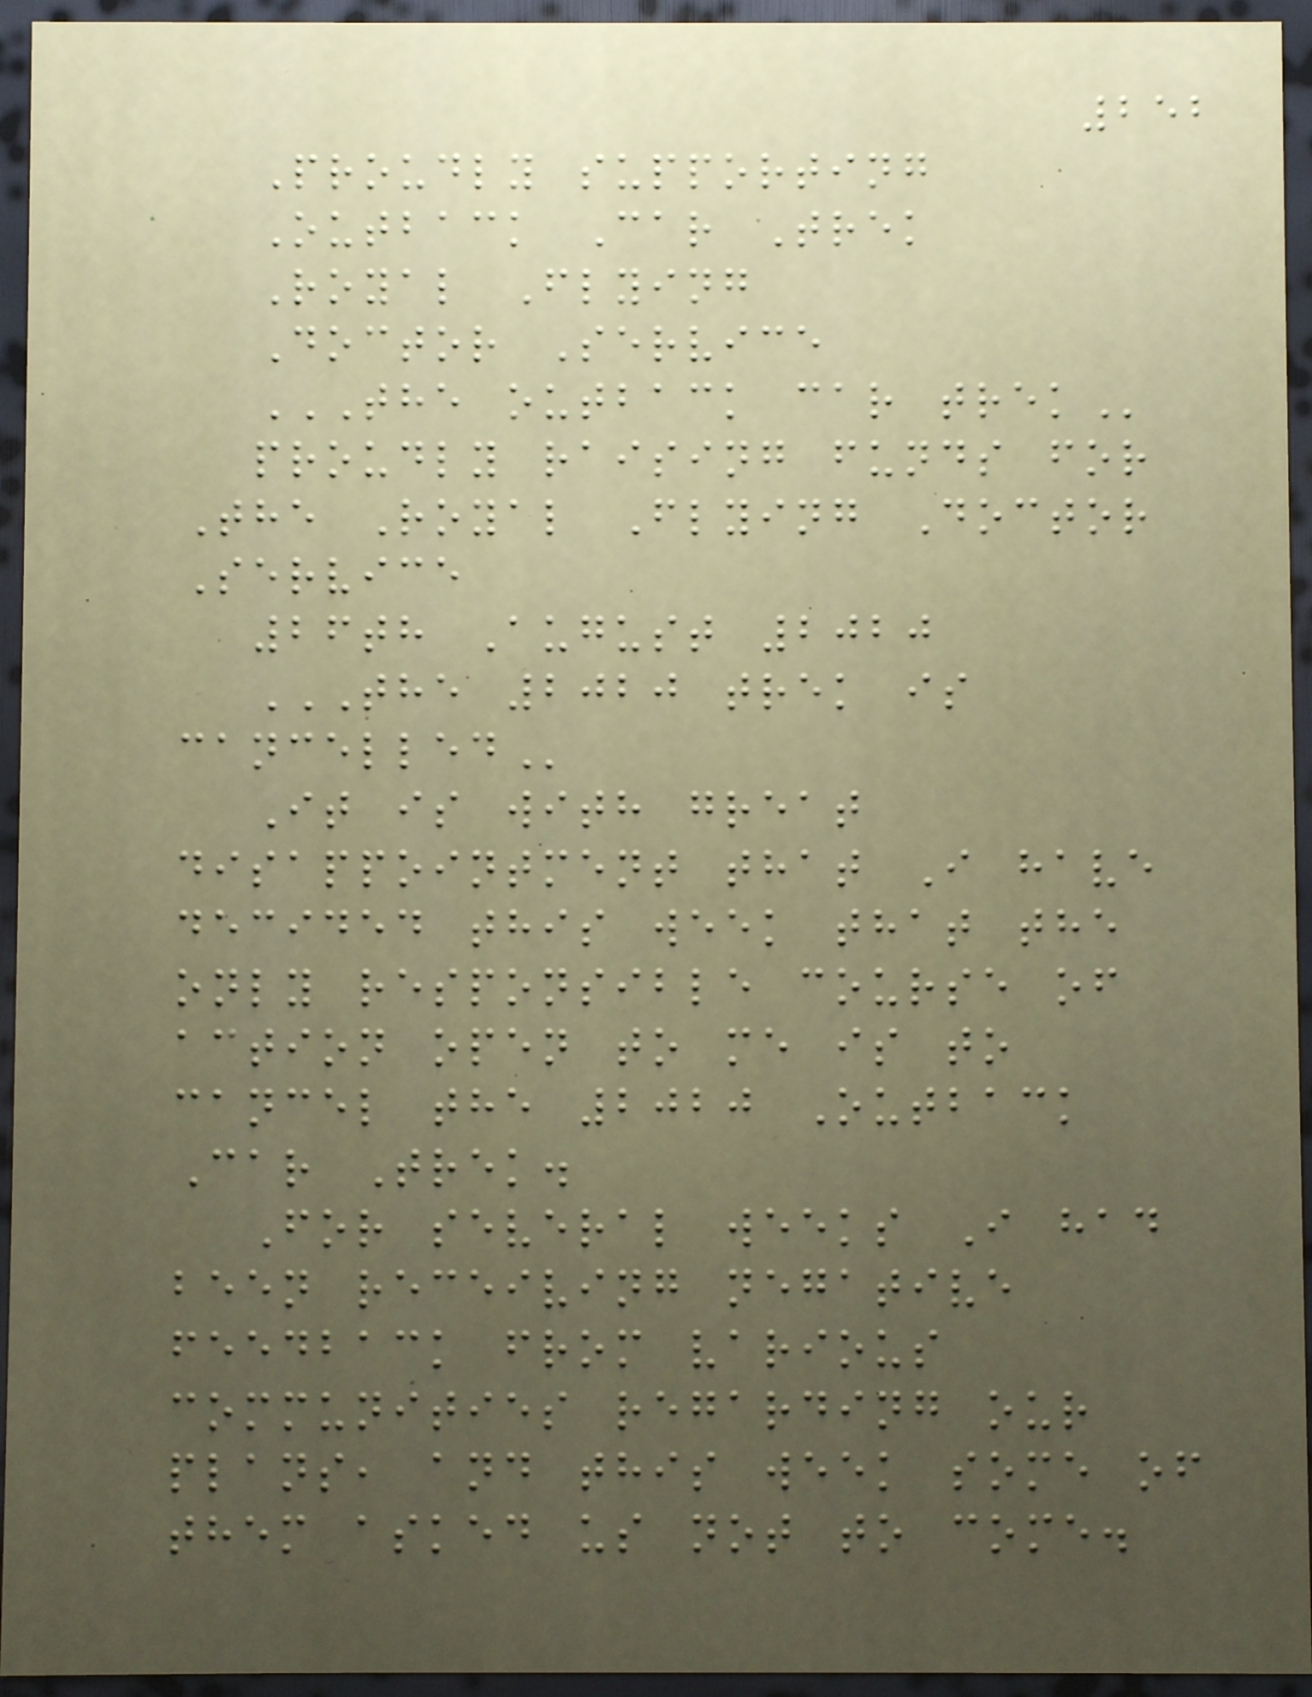252
Proudly supporting
Outback Car Trek
Royal Flying
Doctor Service
THE OUTBACK CAR TREK
proudly raising funds for
The Royal Flying Doctor
Service
26th August 2020
THE 2020 TREK IS
CANCELLED
It is with great
disappointment that I have
decided this week that the
only responsible course of
action open to me is to
cancel the 2020 Outback
Car Trek.
For several weeks I had
been receiving negative
feedback from various
communities regarding our
plans, and this week some of
them asked us not to come.
